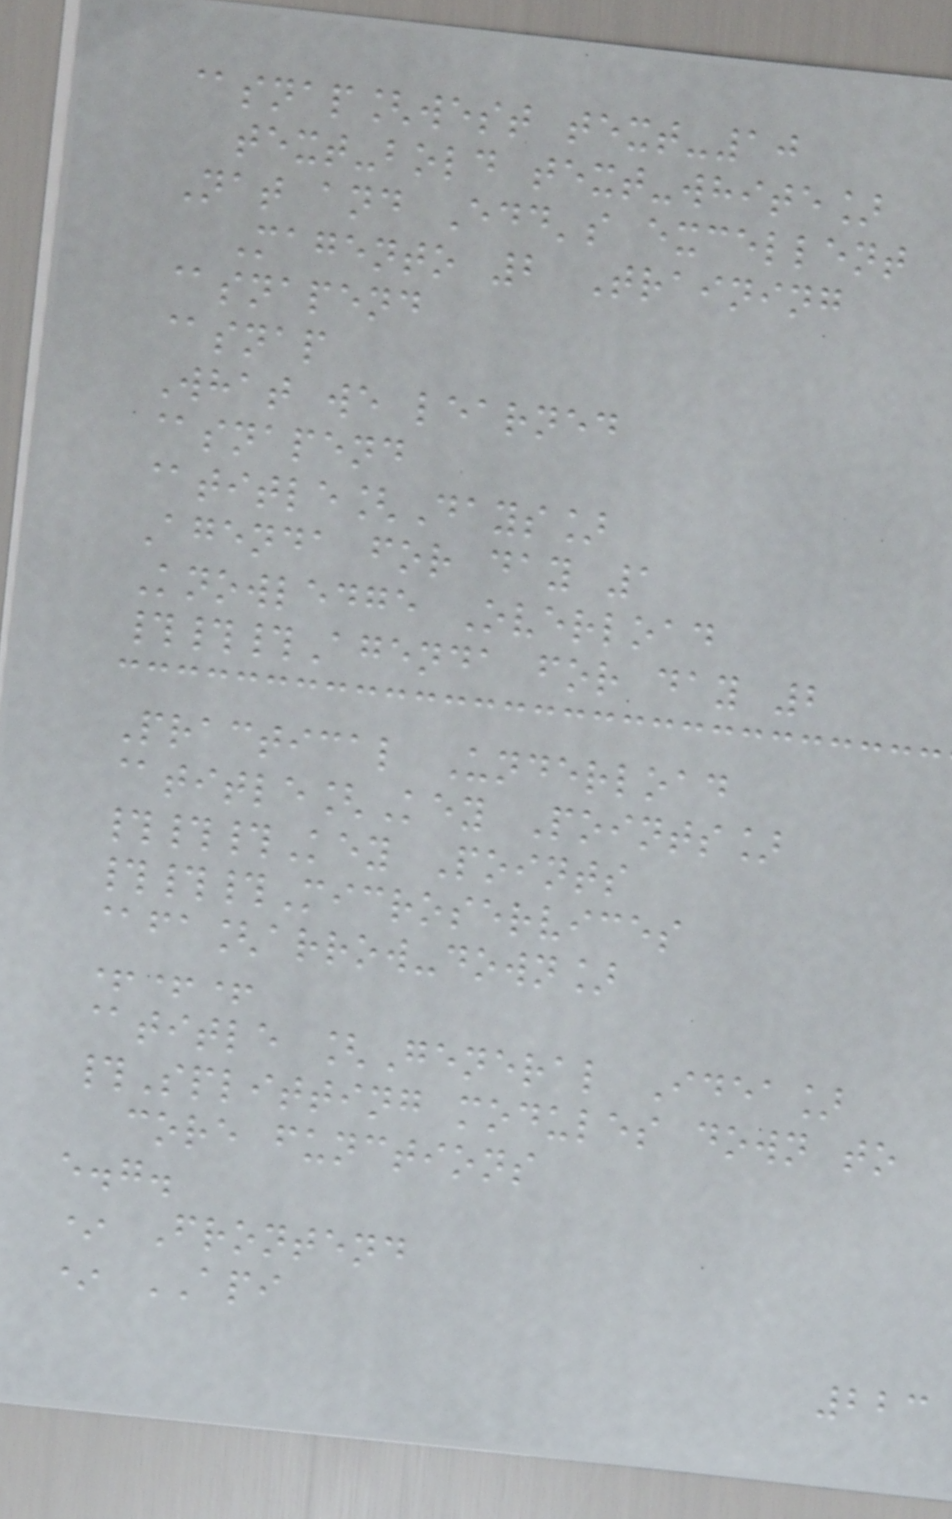@snap[west text-10
text-bold text-white]
Nat and Edd's excellent
Magento 2 Training
@snapend
@snap
What we learned
@snapend
@title[Days]
Agenda for day 1
Knowledge Overload
###Agenda for day 2
Practical Underload
@title[Key Points]
###Key Points
###Microservices
@fa[arrow-down]
+++
@title [General Idea]
#Splitting modules down to
core functions
e.g.
* Frontend
* API
223
